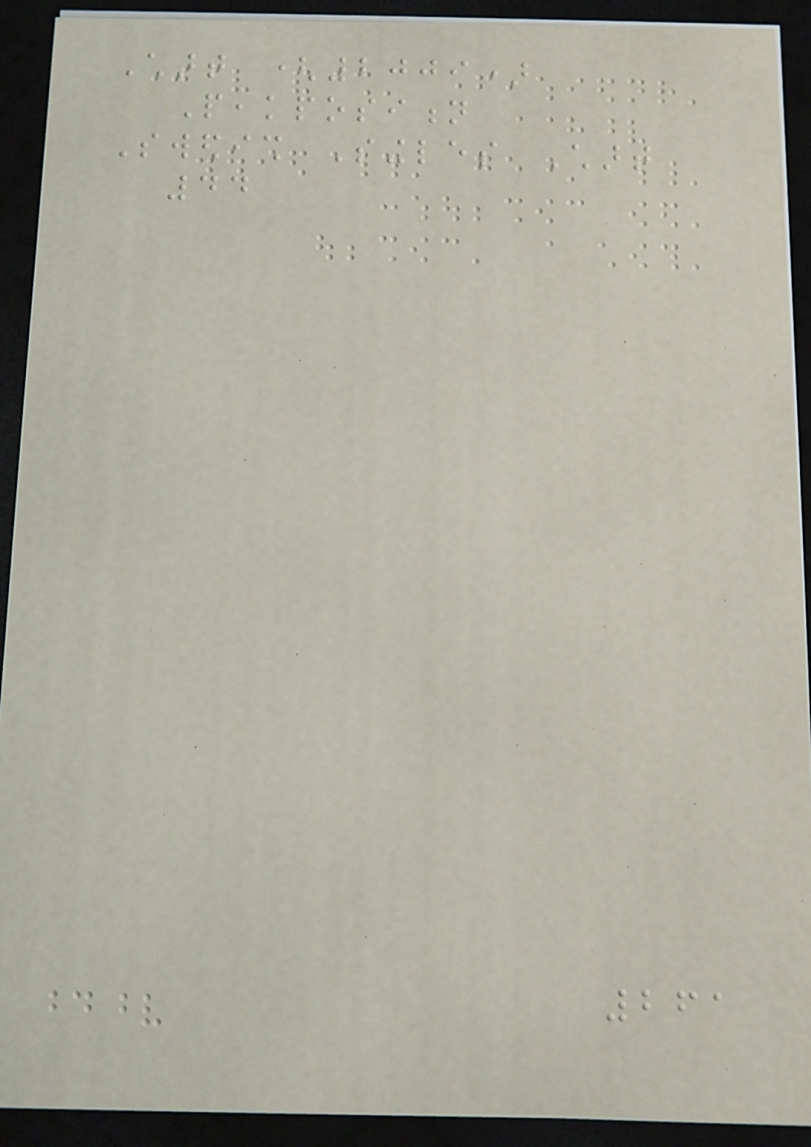Chart (2009)
Peakposition
Swedish Singles Chart
44
261
